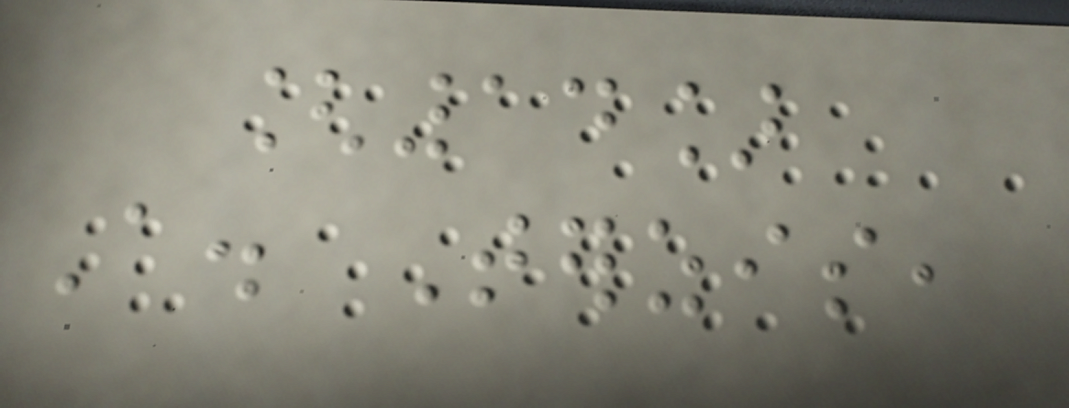[14]
A. Terzis,
